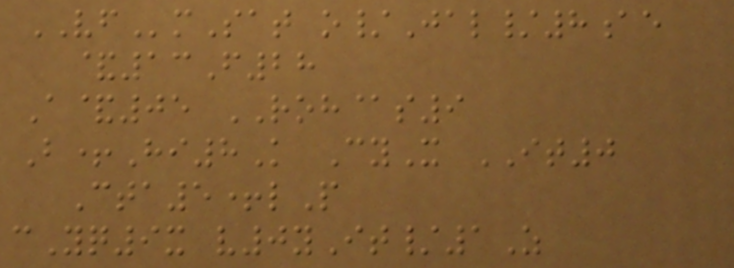VFmSat o/Jal/8ae
&13F28
A&05 ROH@s9
B+Hi8K CyX IT0
Cta5+lP
cYq9x v0yIt/1Z
